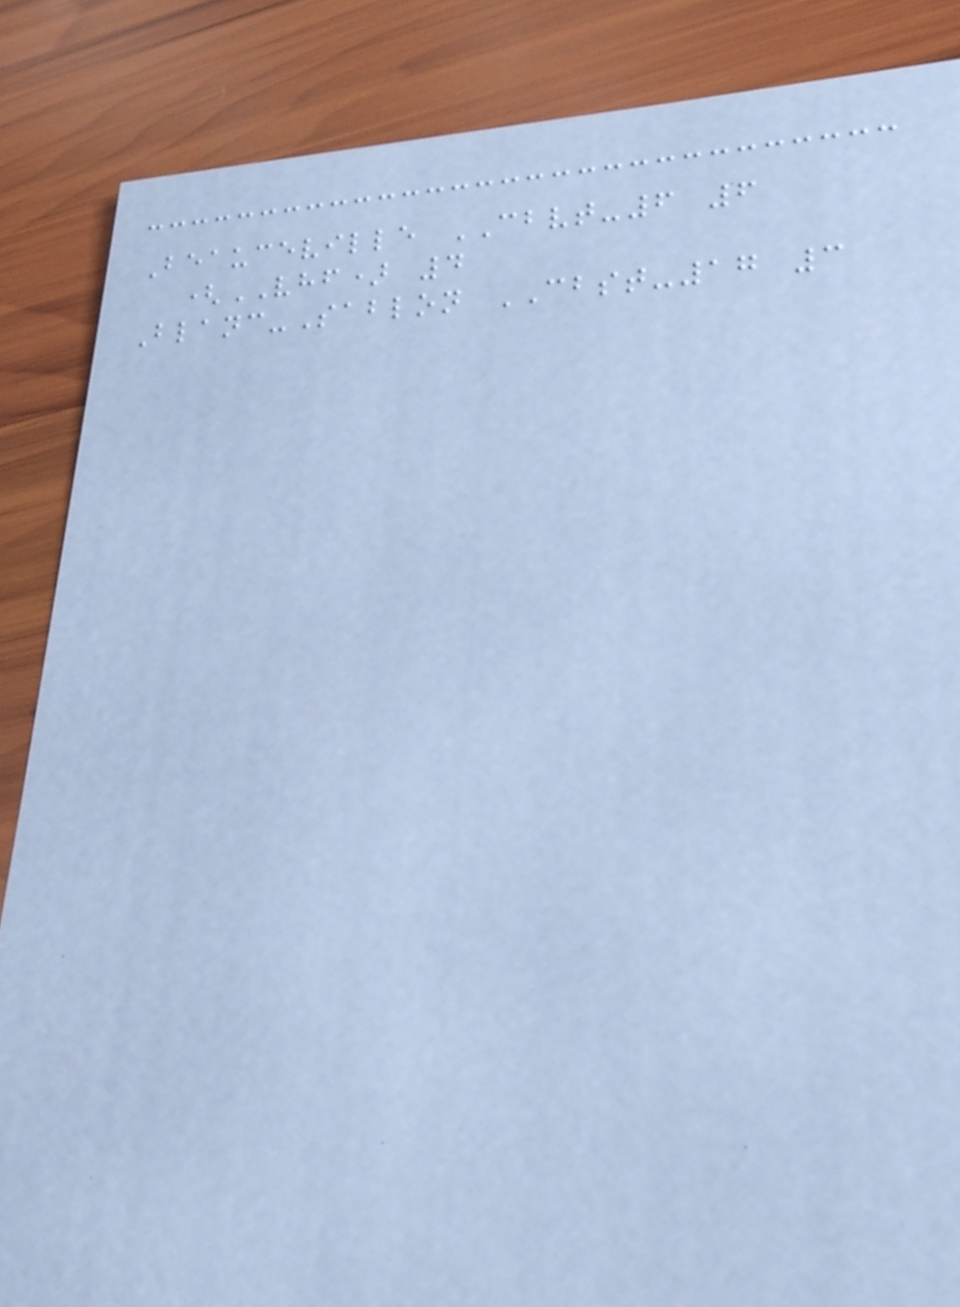Beauceville CBVT-6 6
(VHF) 4
Blanc-Sablon CBST-17 3
